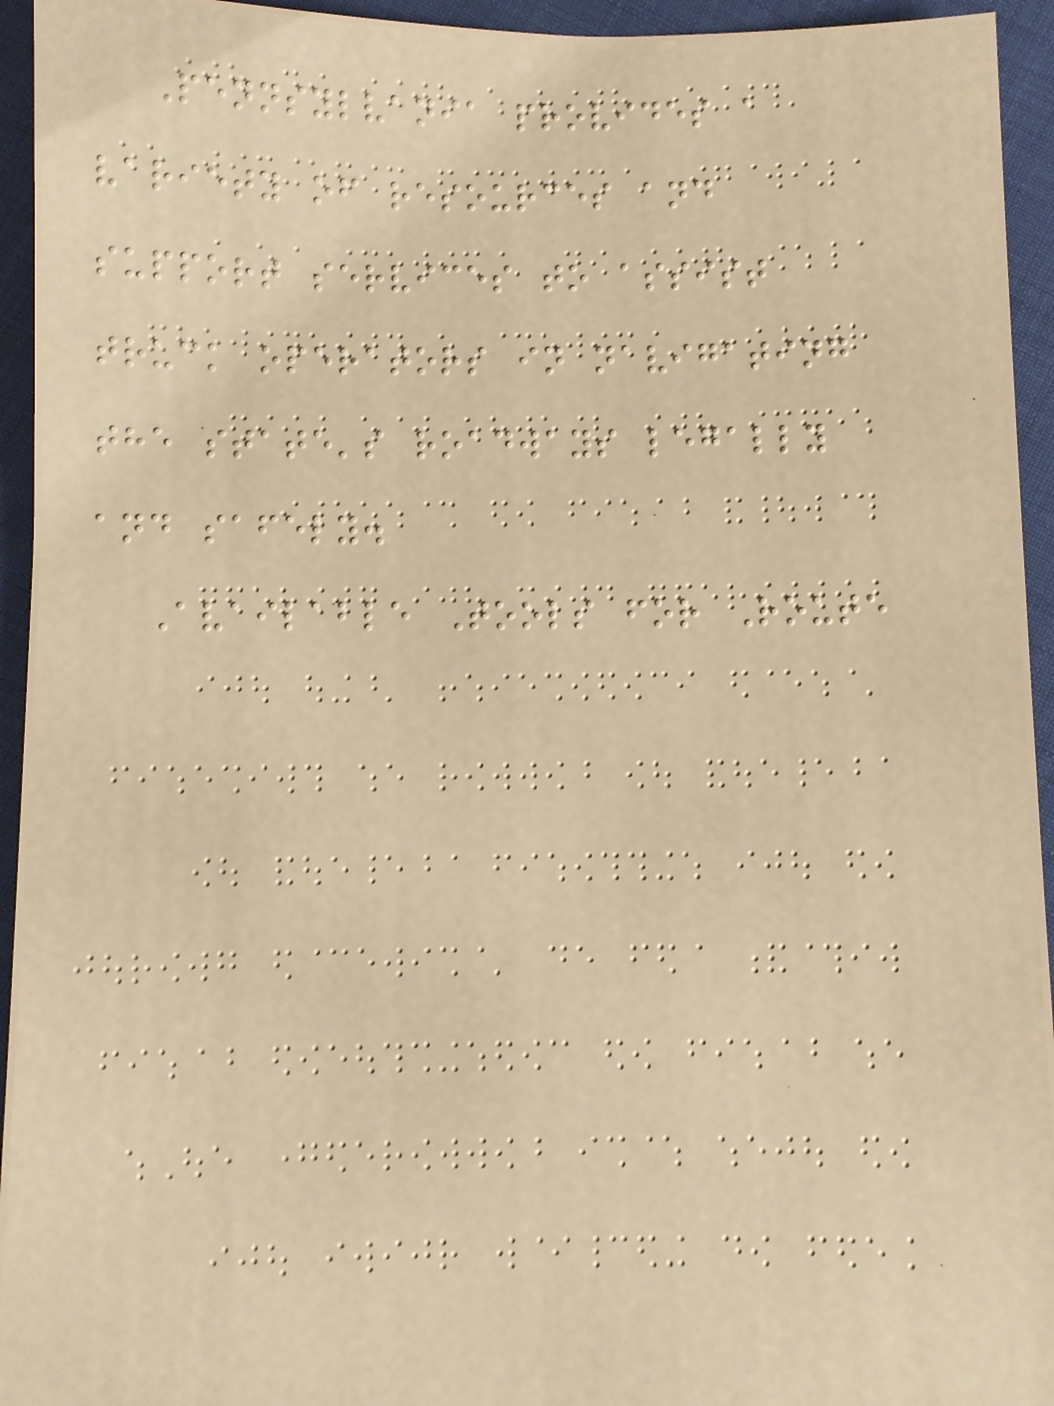Pennsylvania provides a
variety of resources and
support services to assist
truck operators in navigating
the state's roadways legally
and safely.
Available Tools for Route
